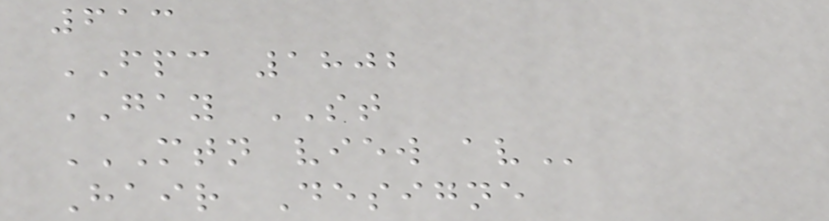613
FPC 1802
GAY ST
MTN VIEW AV
Hair Designe
